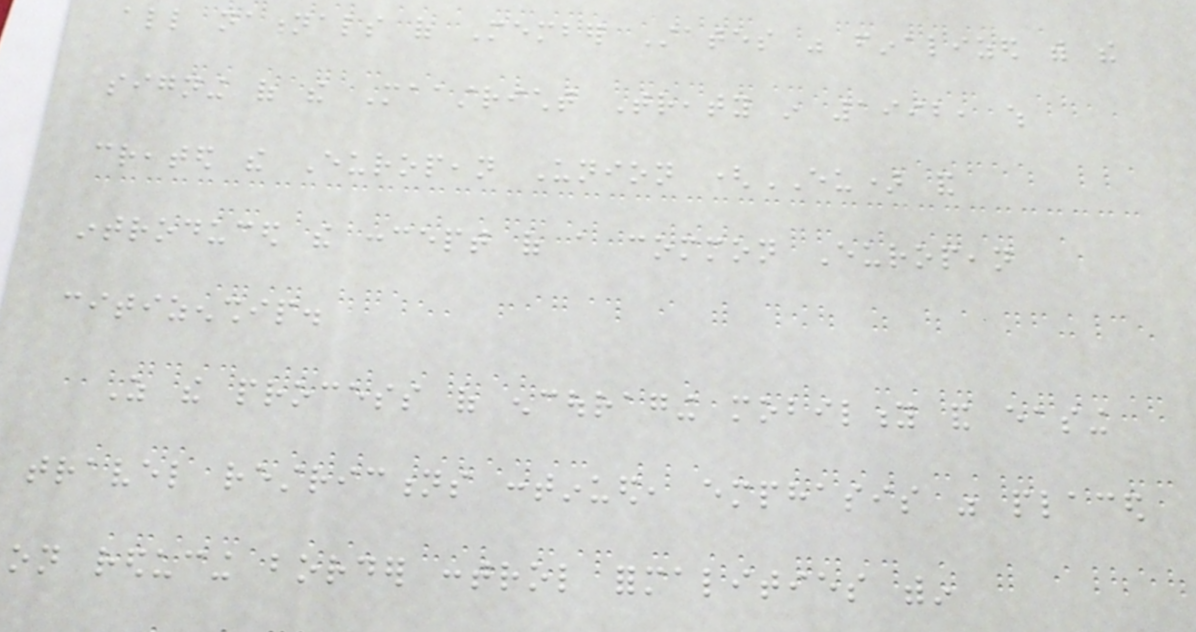all nationals of Member States was finalized with the
signing of the Maastricht Treaty in 1992, which
created the European Union (EU) and
introduced the concept of a common European
citizenship.
As the process of encouraging mobility and easing
travel restrictions continued, emphasis was placed
on reducing border control formalities within
